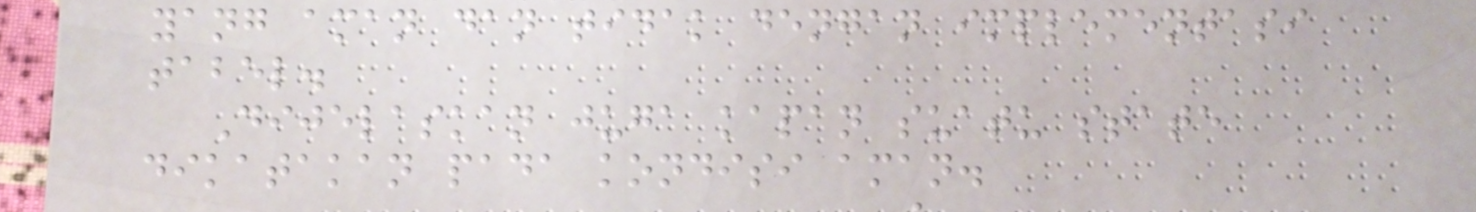yang aman dan tidak dengan implementasi
tabel.
Dijelaskan juga kapan suatu state
dikatakan pada kondisi aman.
